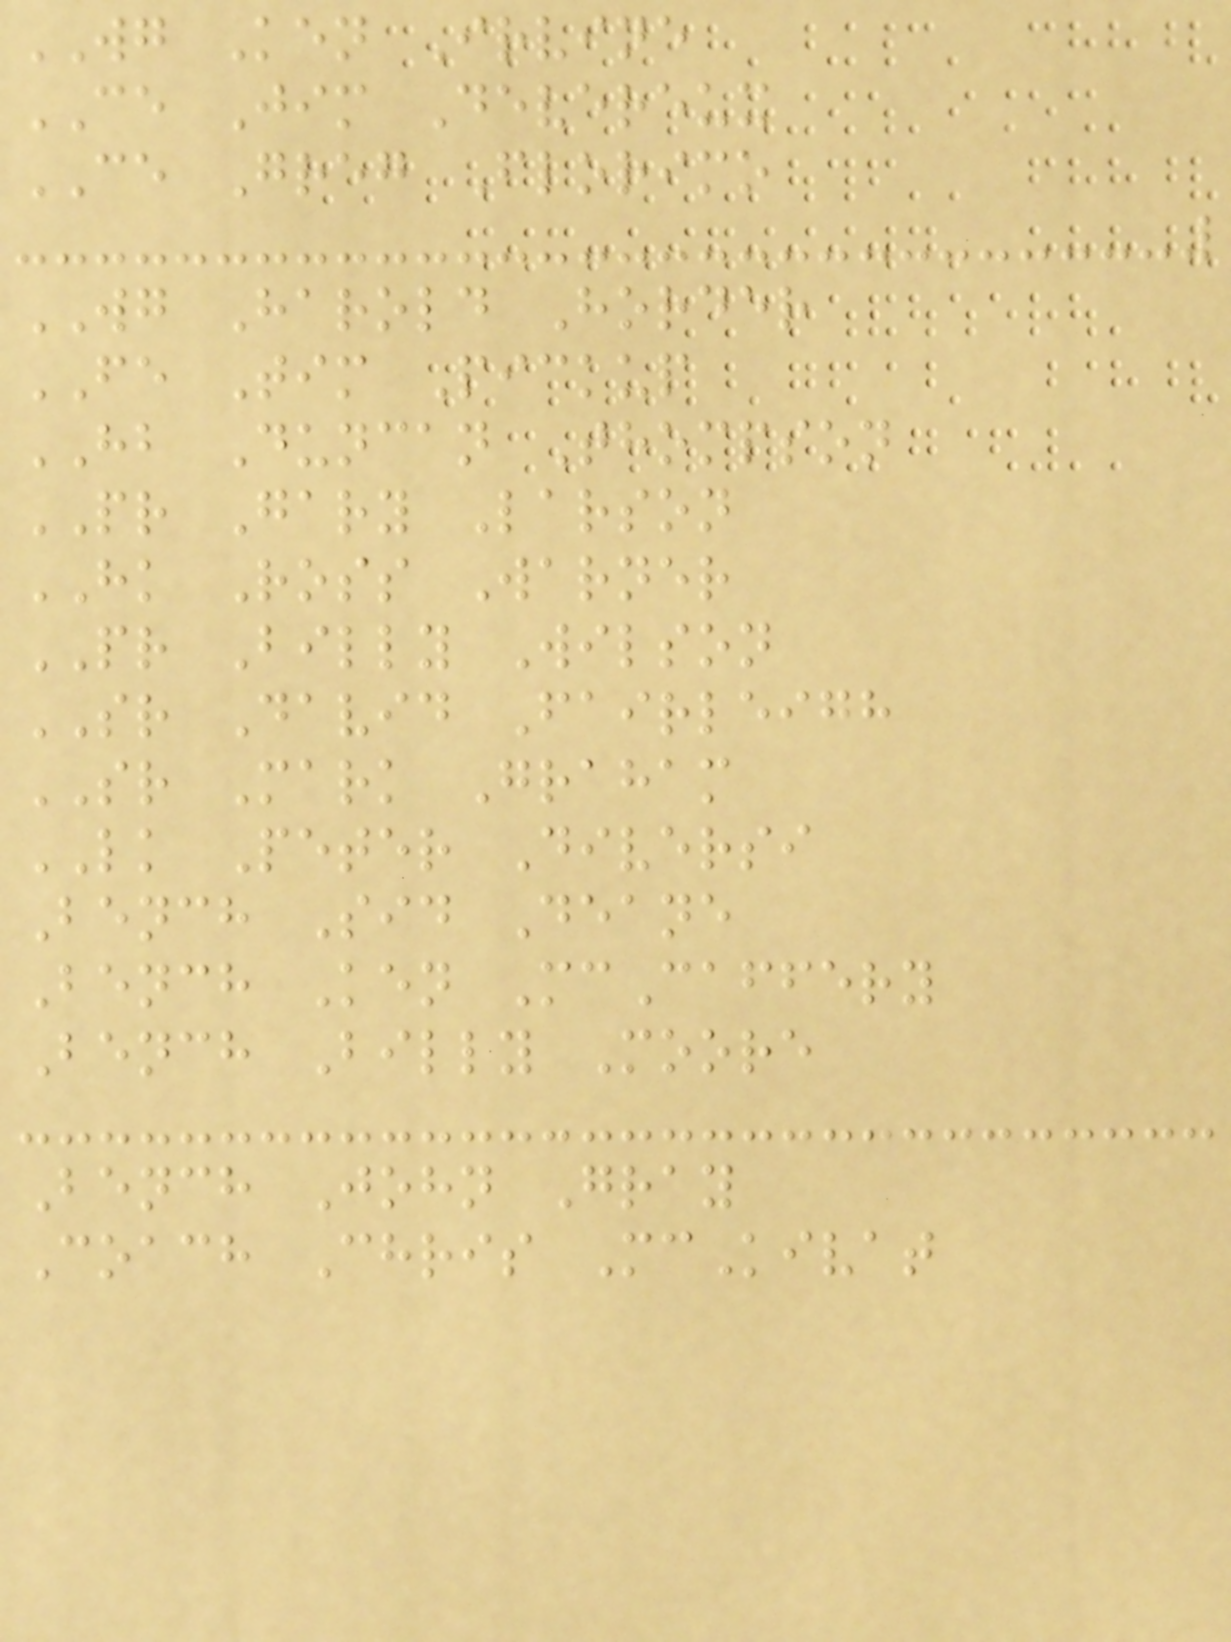WG Ken Irvine
CE Jim Devereux
CE Greg Florimo
WG Harold Horder
FE Tim Pickup
HB Duncan Thompson
PR Gary Larson
HK Ross Warner
PR Billy Wilson
SR David Fairleigh
SR Mark Graham
LK Peter Diversi
Bench Sid Deane
Bench Ken McCaffery
Bench Billy Moore
Bench John Gray
Coach Chris McKivat
